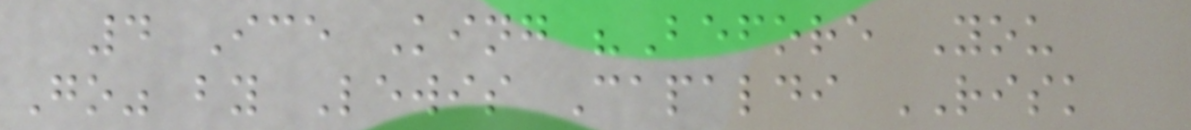4 Ice King "Before You
Go" by Lewis Capaldi RISK
